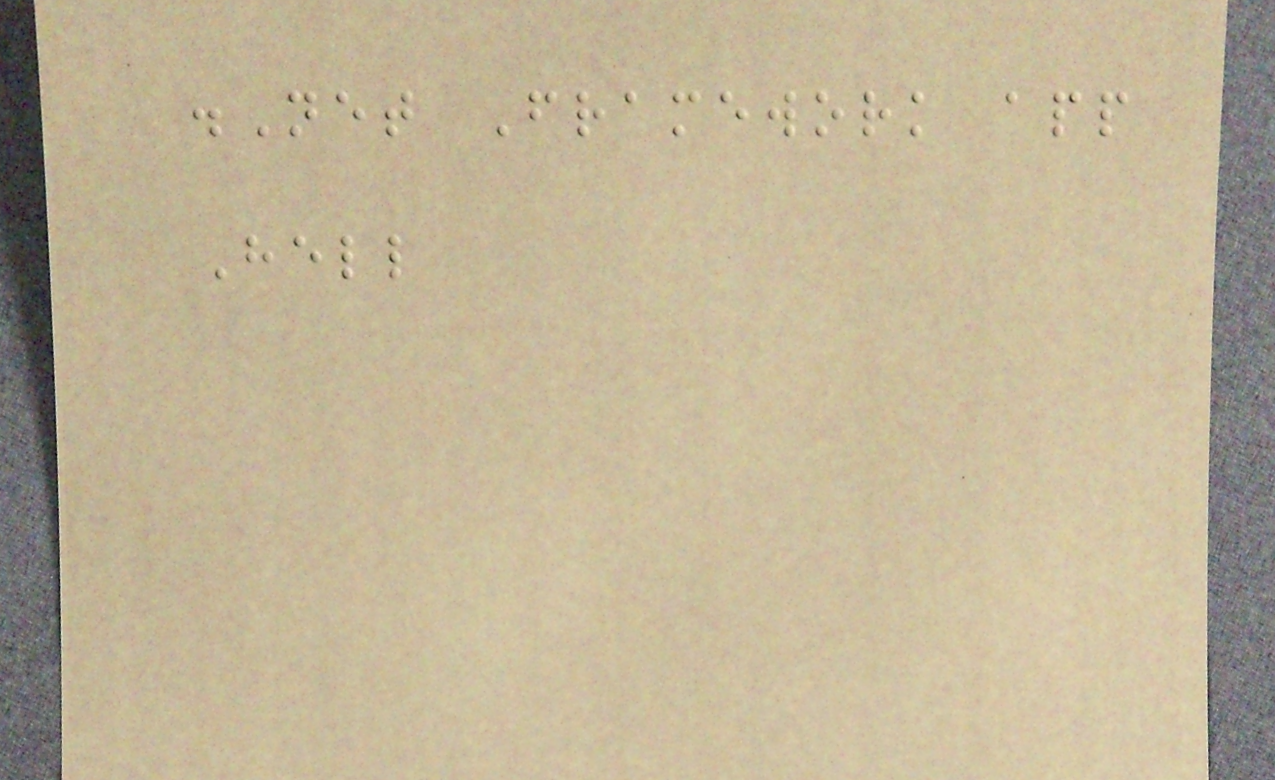.Net Framework app
Hell
